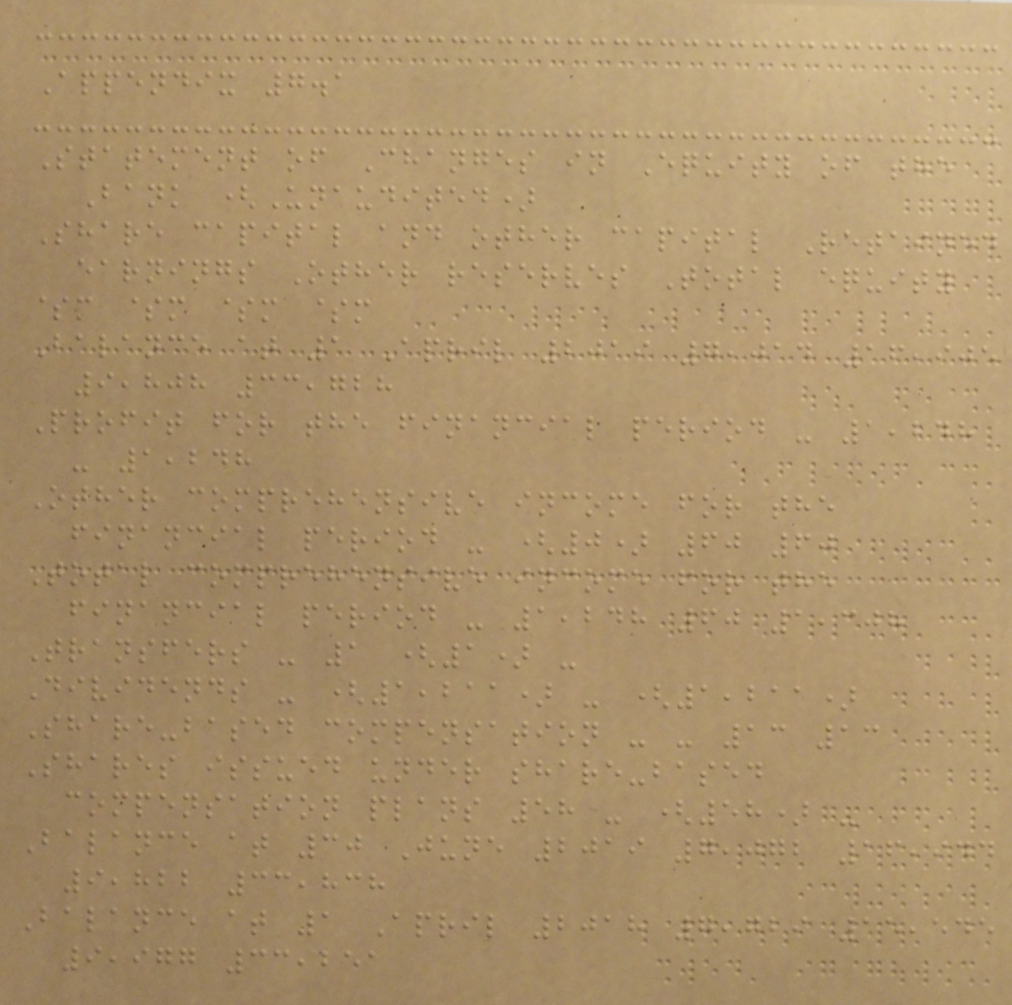Appendix 7.1
Statement of Changes in Equity of the
Bank (Unaudited)
Share capital and other capital Retained
earnings Other reserves Total equity
$m $m $m $m
Balance at 1 April 2019 7,014 16,905
9,808 33,728
Profit for the financial period - 1,248
- 1,248
Other comprehensive income for the
financial period - (0) 60 60
Total comprehensive income for the
financial period - 1,248 60 1,308
Transfers - 1 (1) -
Dividends - (1,211) - (1,211)
Share-based compensation - - 13 13
Shares issued under share-based
compensation plans 58 - (58) -
Balance at 30 June 2019 7,072 16,944
9,822 33,838
Balance at 1 April 2018 7,729 15,545
9,977 33,251
